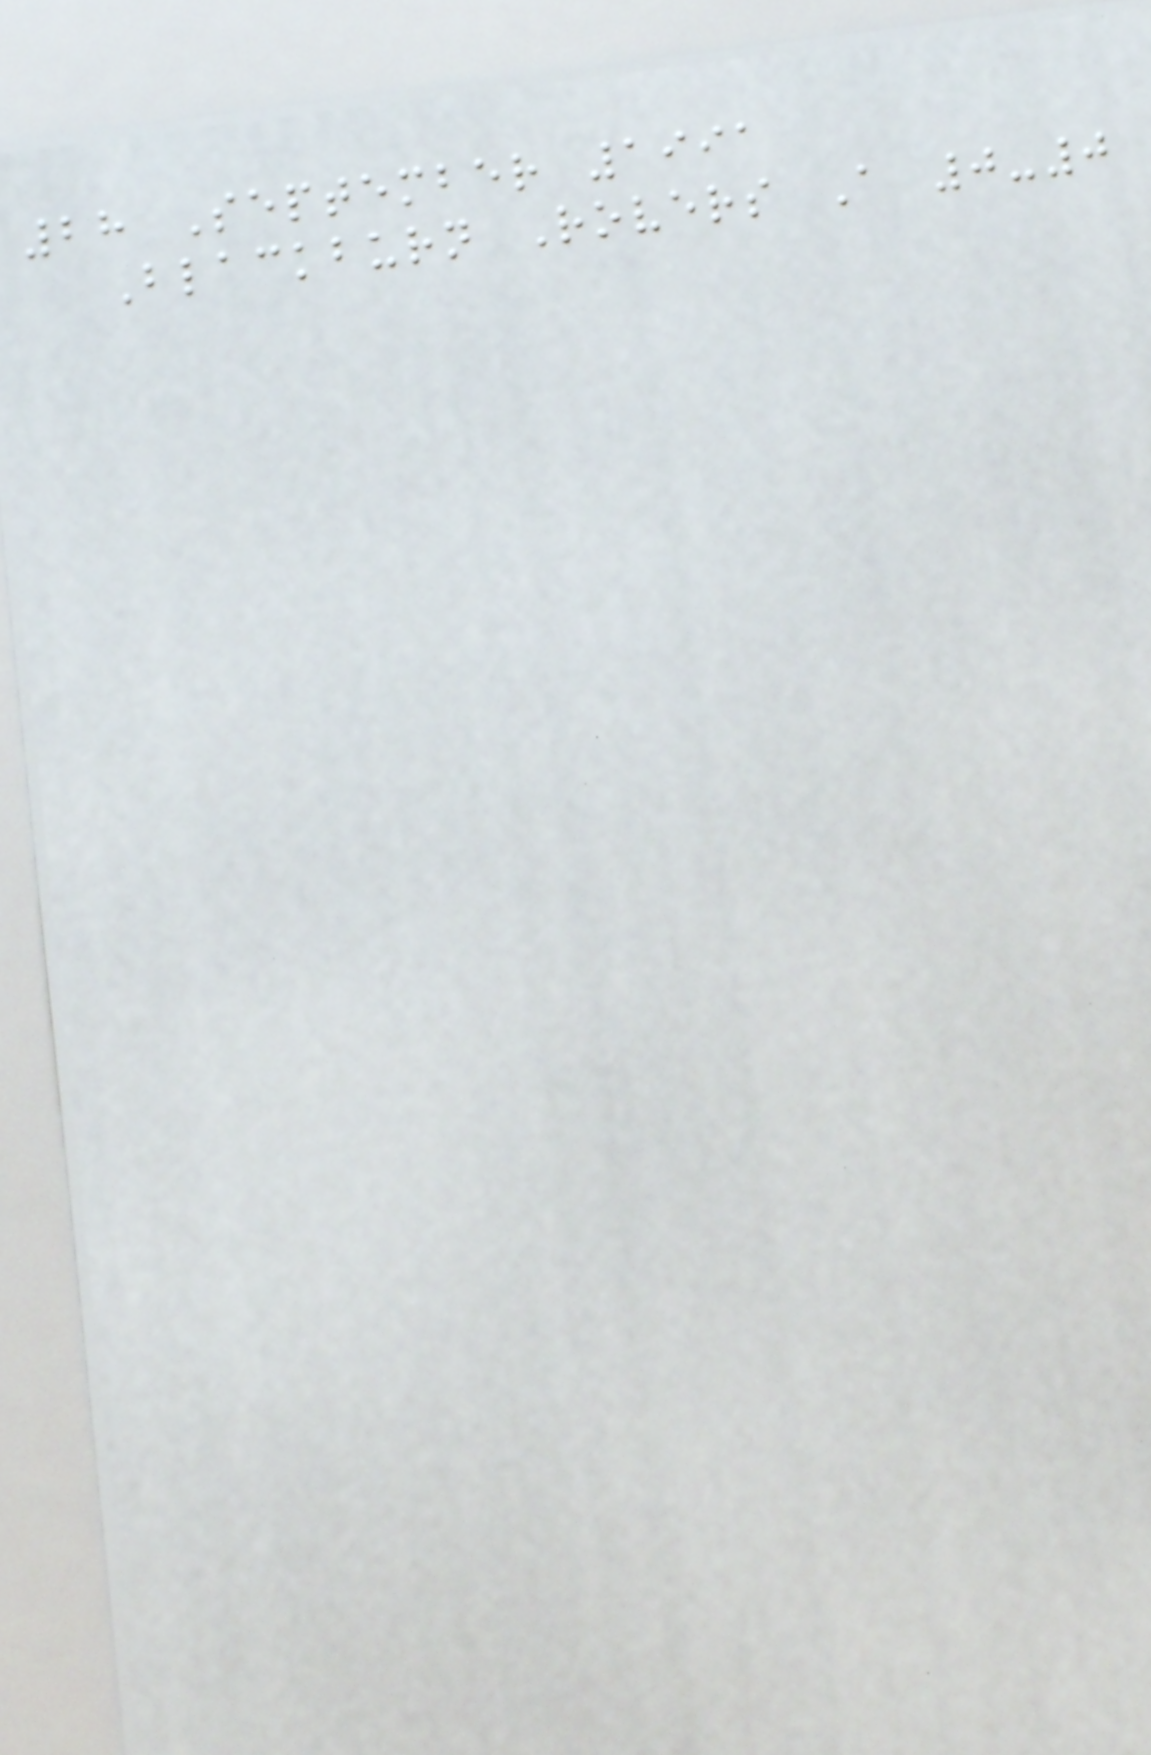28 September 1991
Blackburn Rovers A 0-0
